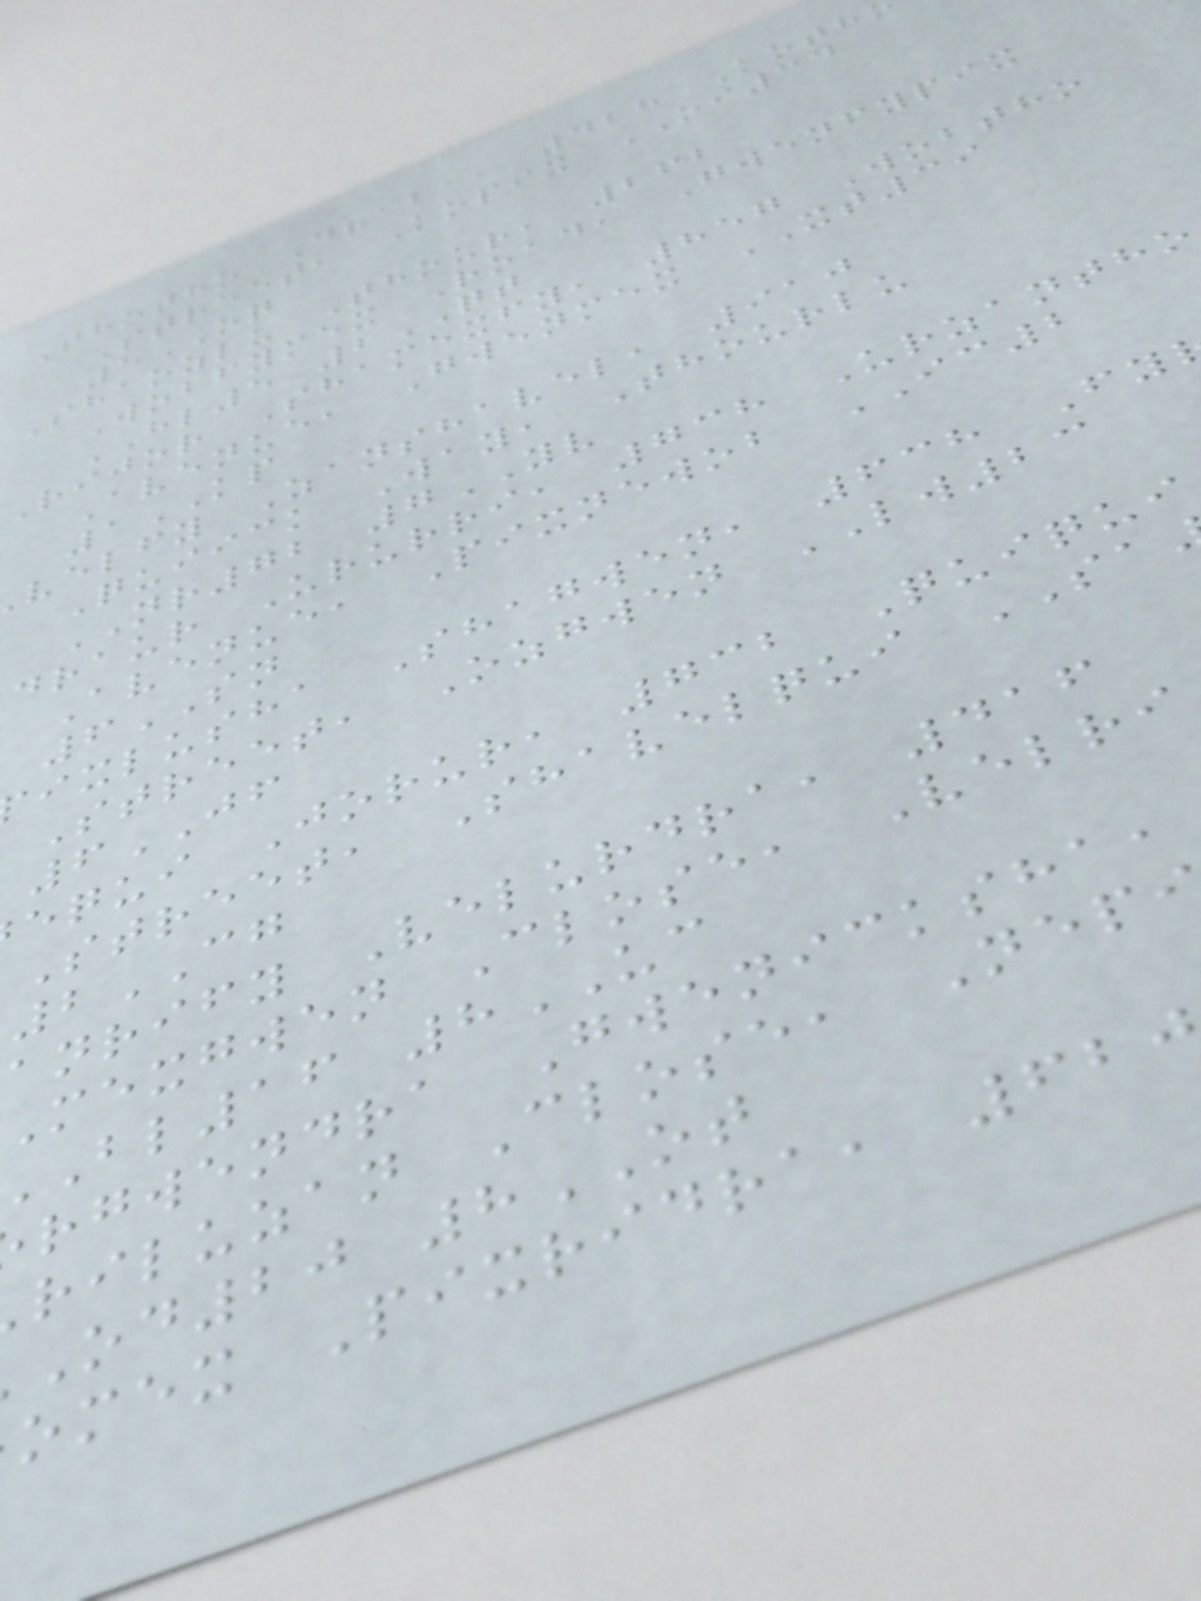Thotho Draba, 428 Koth
Street, Kopix OI34
5OQ
Shaozlu Thour, 262
Wobfymex Road, Gwenfypix
HL5 2QT
Rijor Shamexfy, 857 Wobtho
Avenue, Gwenmex XT39
1KP
velfy Zanshavel, 910
Quiick Way, Thourlu
NR72 7YV
draur Ururri, 738 Urzantho
Avenue, Pixnewob IC2
6SN
ixlusha Shagwen, 638 Fy
Street, Ozgwen LW23
6JF
equi Jorur, 732 Quiqui
Street, Shavelqui SA
2CG
anrify Velurdra, 416
Mexgwen Close, Velri
bl16 8UC
rgwendra Gwenicksha,
riluzan Close, Nep
od20 8OT
omex Pixridra, 62
